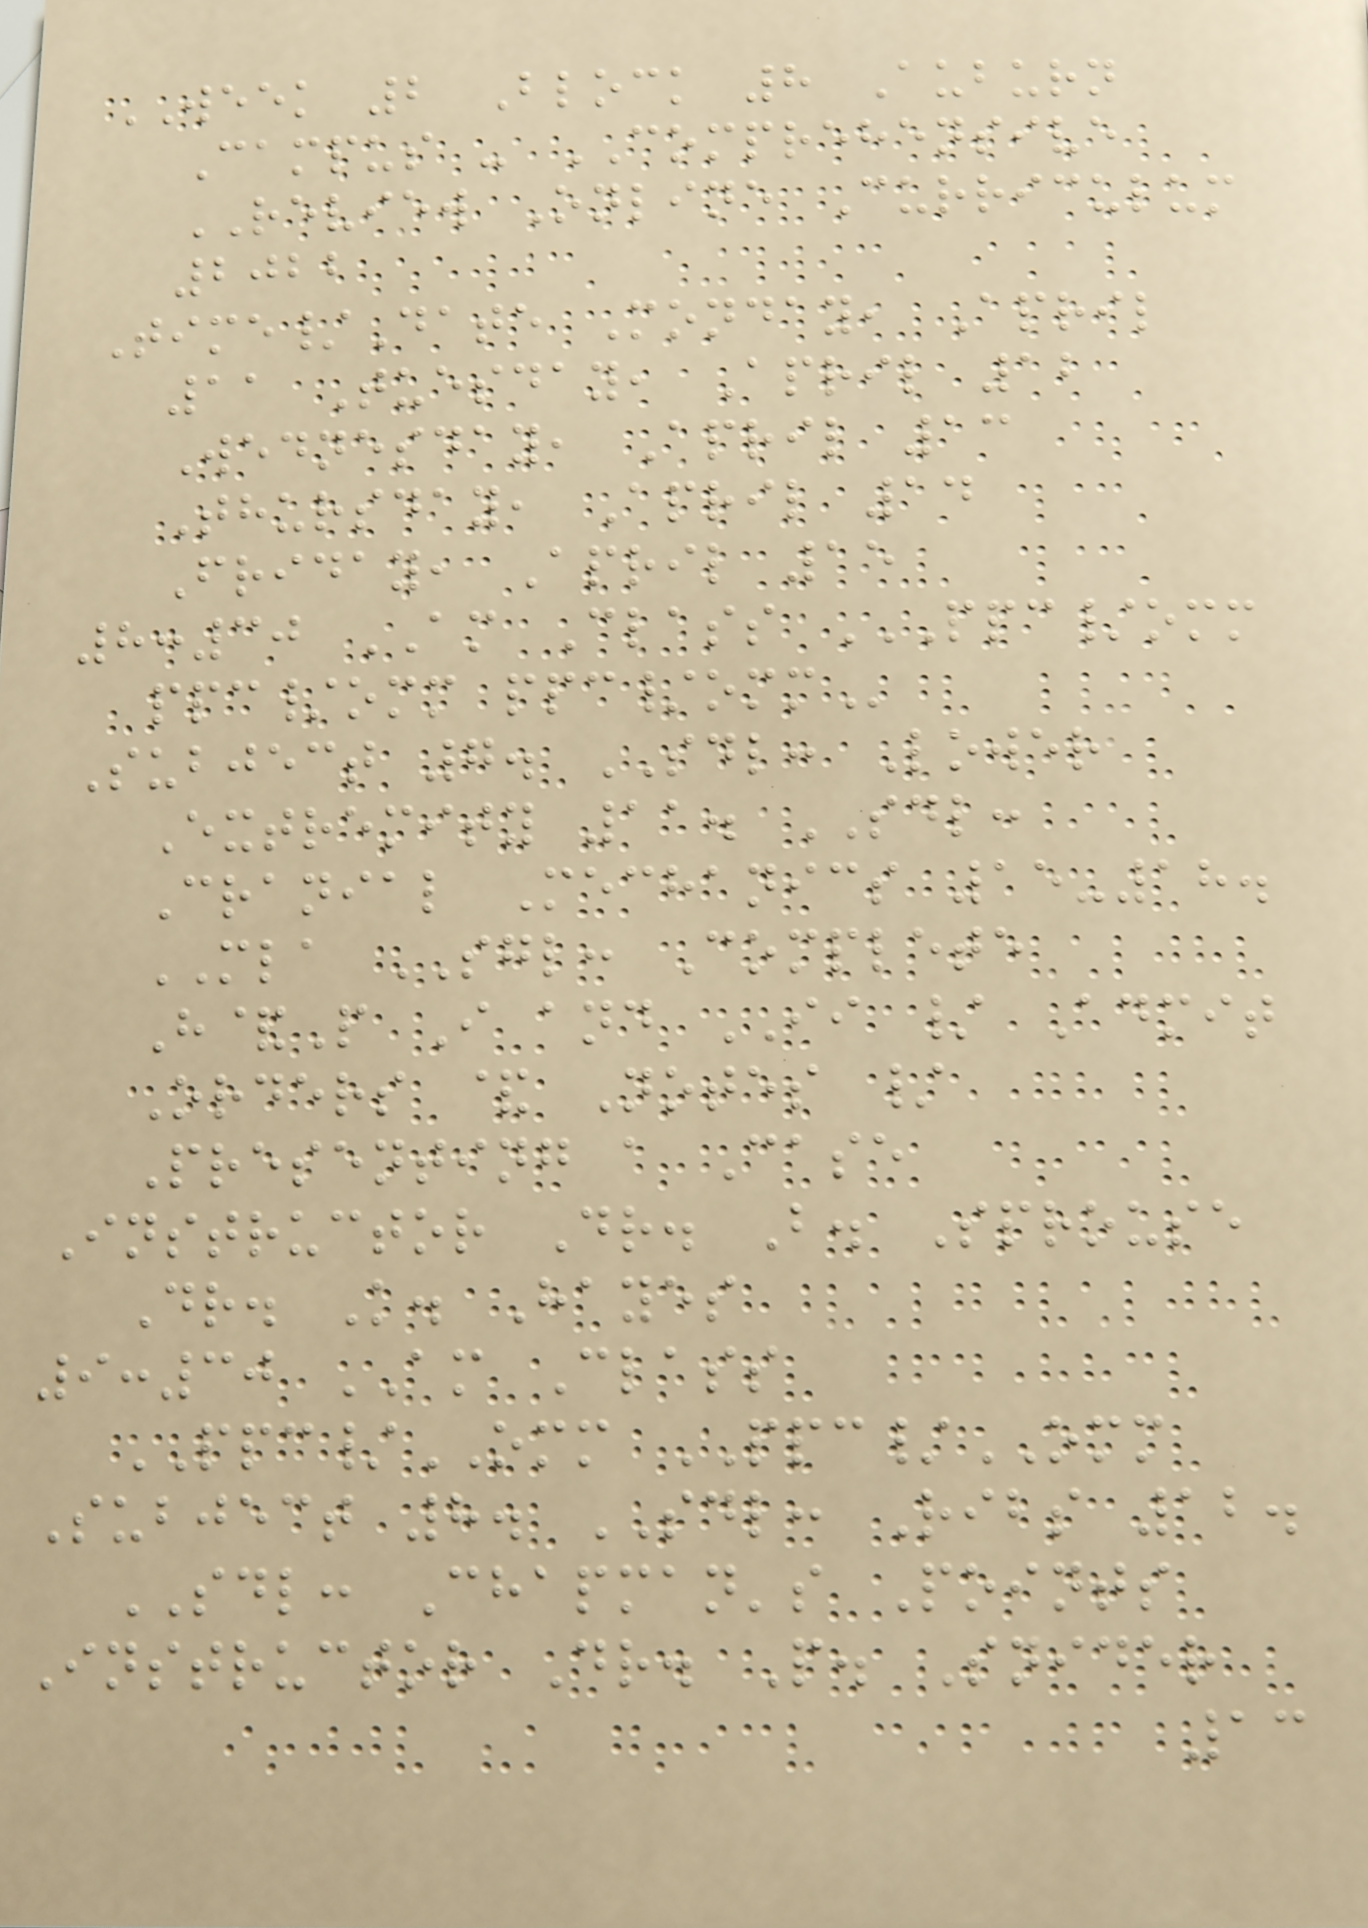WEEK 2 Block 8 Auburn
Campus - COMPREHENSIVE
REVIEW Online Curriculum
2022
Time/Date Monday, April
11 Tuesday, April 12
Wednesday, April 13
Thursday, April 14
Friday, April 15
8:30 AM Class PPC/OMM
PPC/OMM PPC/OMM
Subject 7. SDL: Lower
Extremity 11. SDL:
Cranial Mechanics 15-18.
MLA SGL: Complete
H&P I and II / Admit
Orders & Notes /
Presenting a Case
Instructor Dr. B. Sprouse
Dr. K. Hayes
9:30 AM Class
PPC/OMM PPC/OMM
Subject 8. SDL: Ribs 12.
SDL: Chapman's Points
Instructor Dr. P. Snider
13
